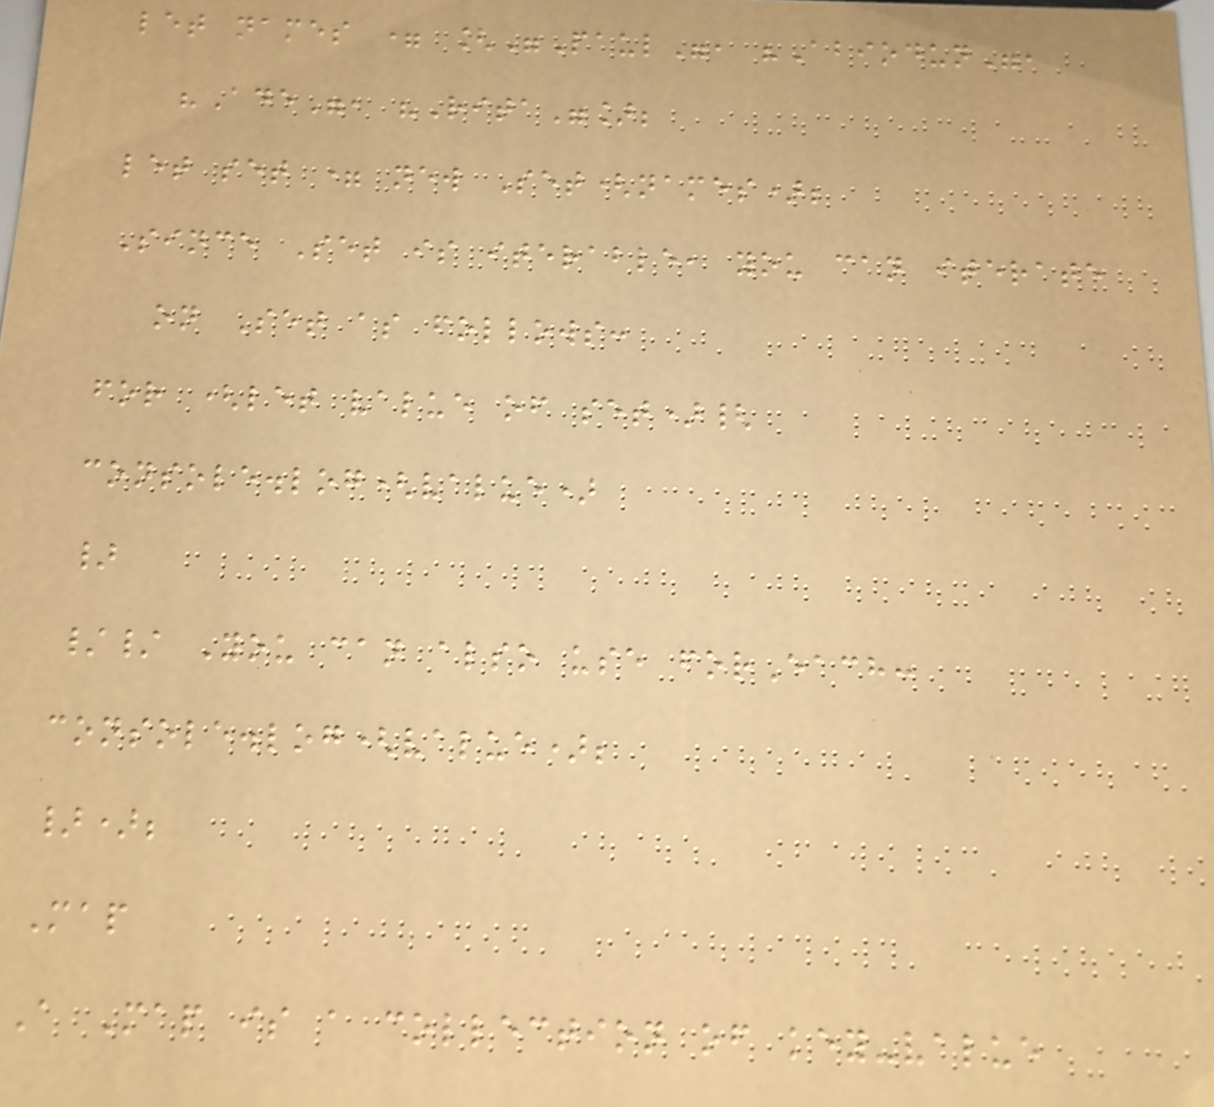let names = ["Paul", "Abiodun",
"Ade", "Rita"];
let set = new Set(names);
Since Set is iterable, you can iterate
on Set as follows:
for (let value of set){
console.log(value)
}
// You can also use forEach:
console.log(value);
});
Map
A Map is a collection of key-value
